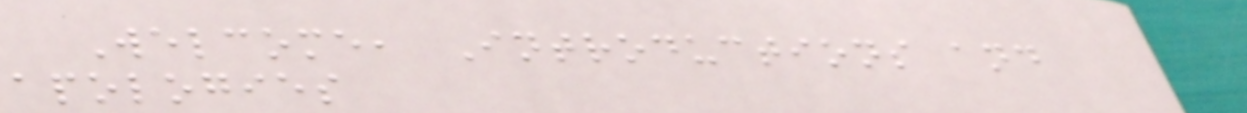Welcome, Introductions and
apologies
